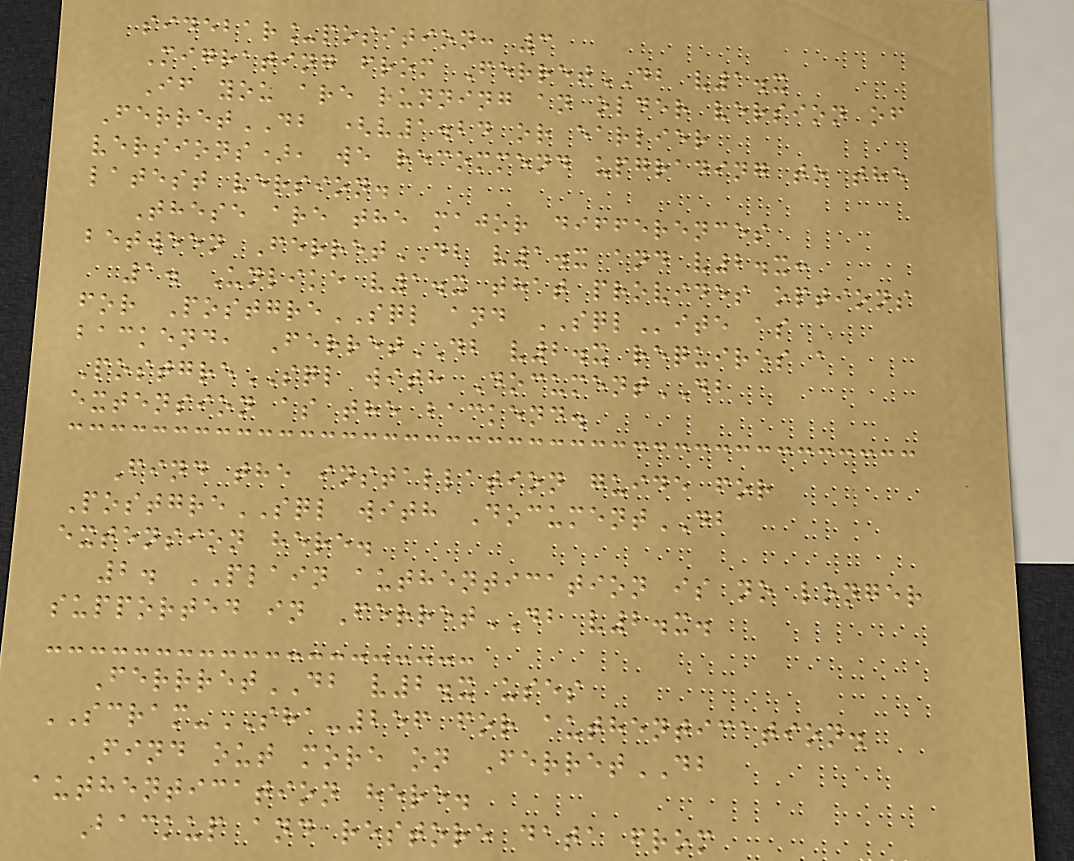sidebar_position: 3
Migrating from FerretDB v1.x
If you are running an older version of
FerretDB (v1.24 or earlier
versions), we recommend upgrading to the
latest version.
These are the major differences
between FerretDB v1.x and v2.x:
1. Unlike v1.x that provides options
for PostgreSQL and SQLite as
backend, FerretDB v2.x requires a
PostgreSQL with DocumentDB
extension as the backend.
Find the installation guide for
PostgreSQL with DocumentDB
extension here.
2. PLAIN authentication is no longer
supported in FerretDB v2.x.
FerrretDB v2.x uses
SCRAM-SHA-256 for authentication.
Find out more on FerretDB
authentication here.
Backup and restore data from
